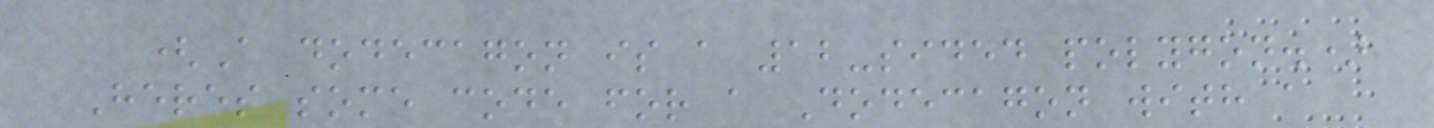(A dodecagon is a 12-sided polygon.)
Heres some code for a Dodecagon with a
